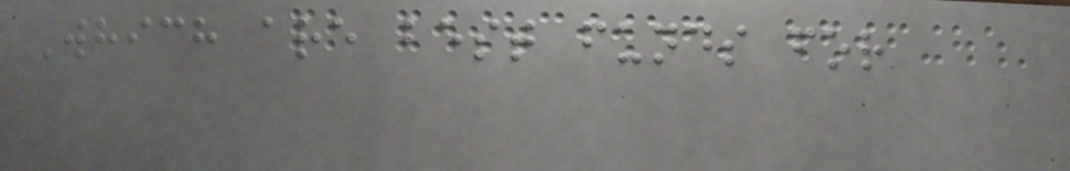Which are best funds for
